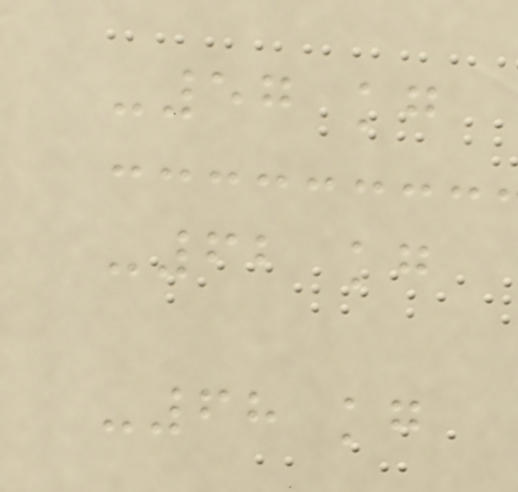-57 kg
-62 kg
-68 kg
